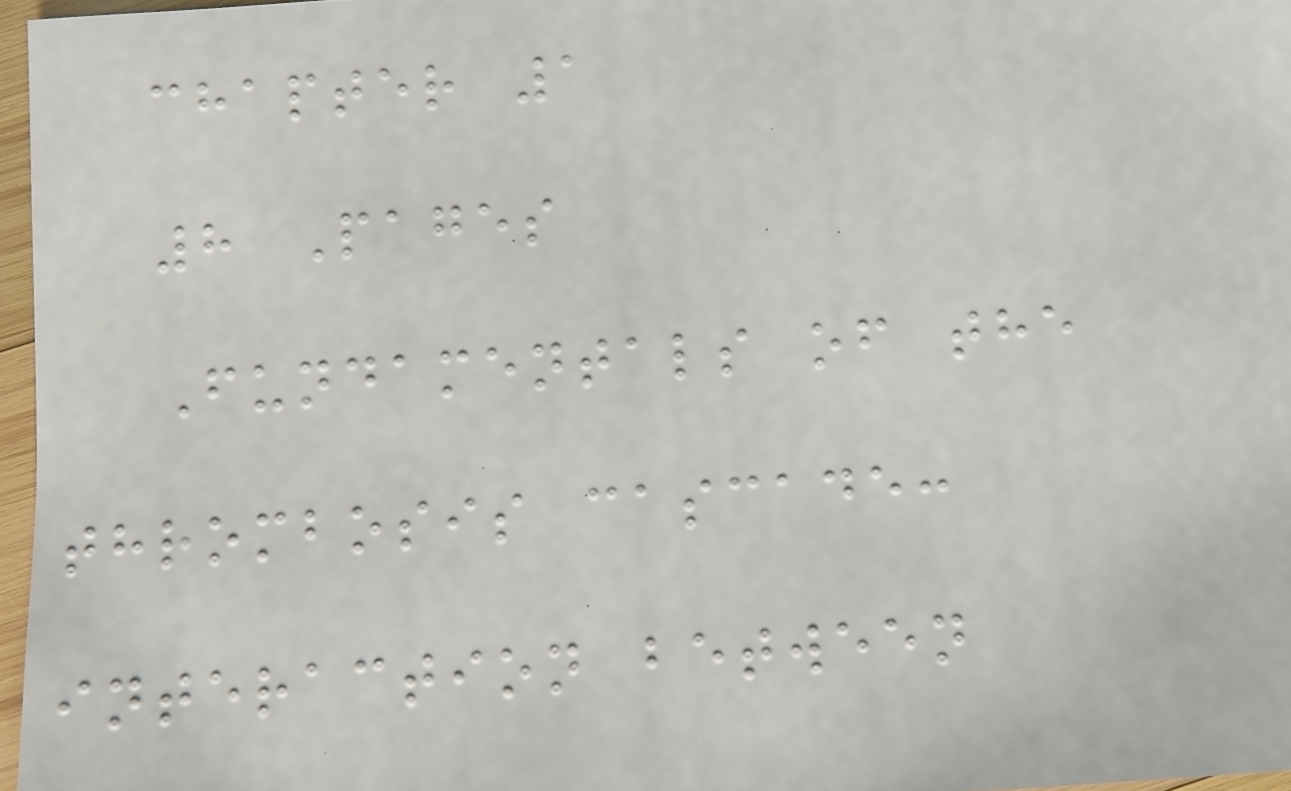chapter 1
8 Pages
Fundamentals of the
thrombosis cascade:
interaction between
